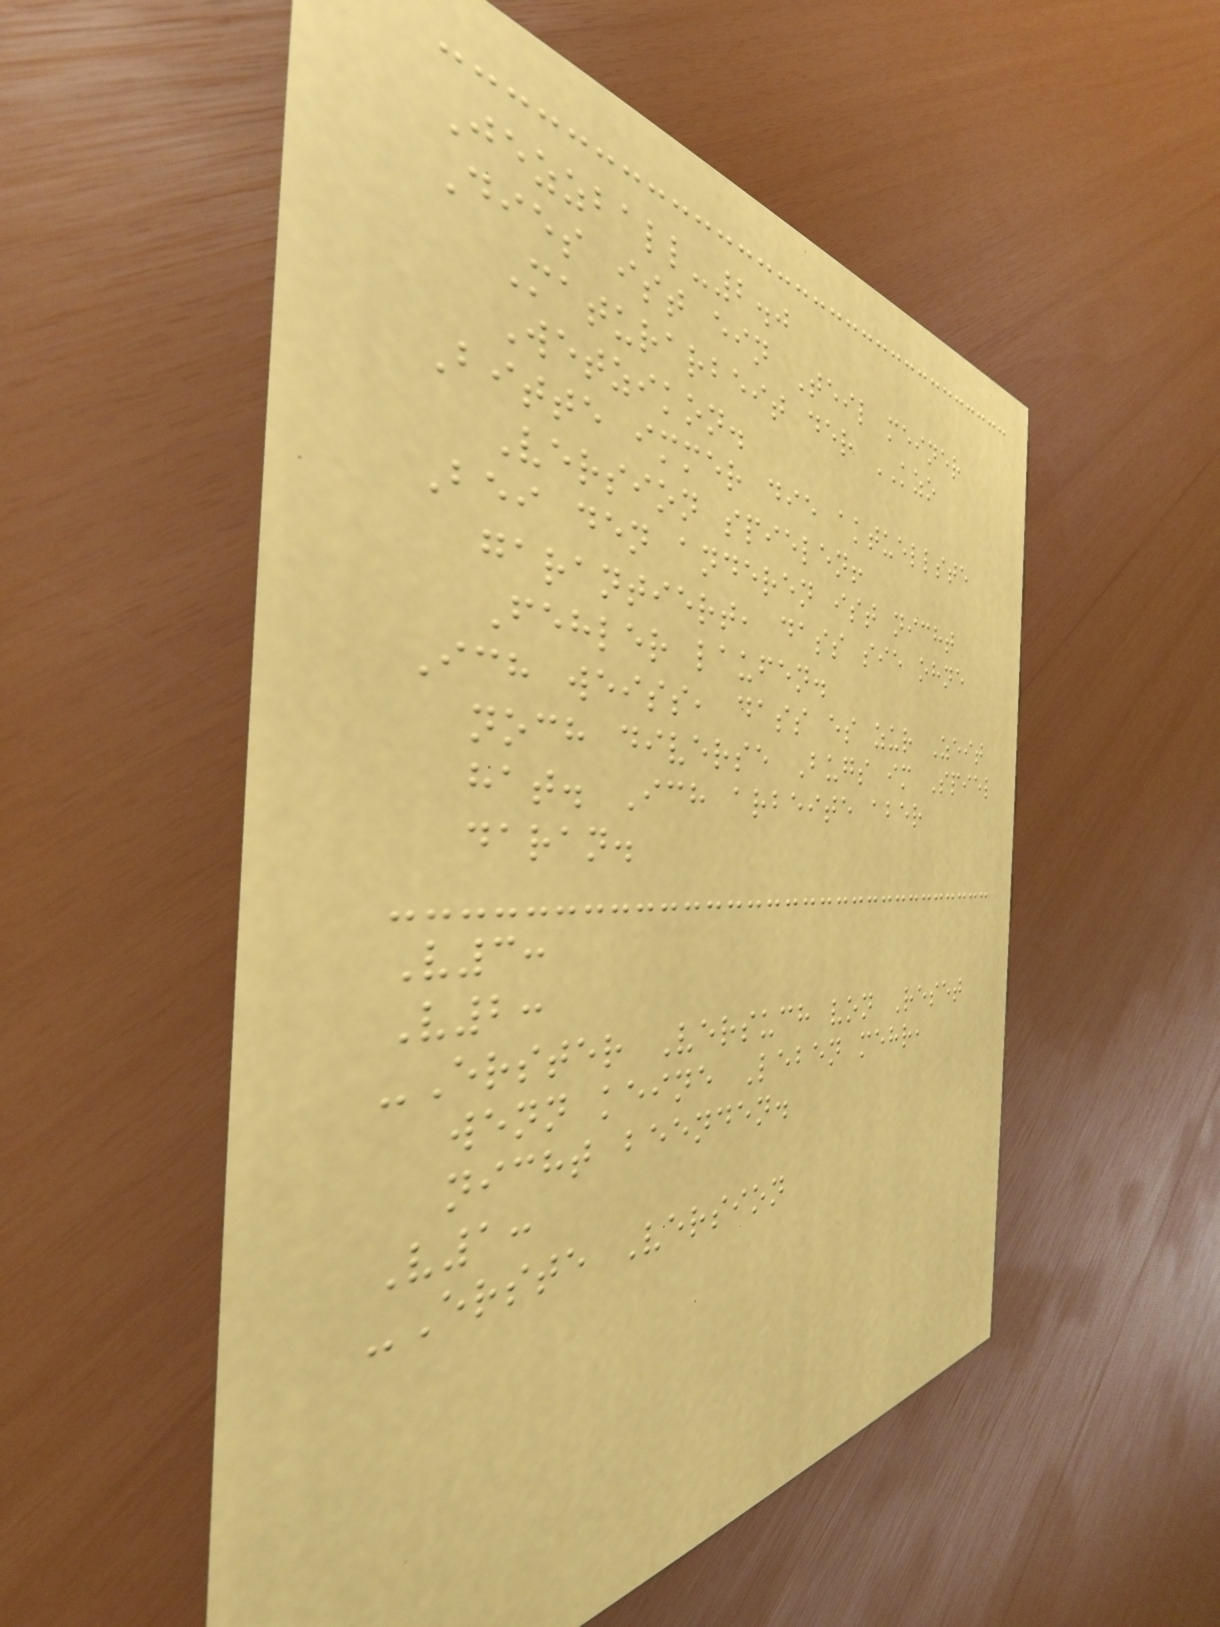Jezzball-2.0
Dies ist ein Teil meiner
Maturarbeit der KZO
Wetzikon.
Bitte immer die aktuellste
Version spielen!
Bei den anderen ist nicht
garantiert, dass sie ohne
Fehler laufen.
Ich weiss, dass es zur Zeit
noch diverse Bugs im Spiel
hat. Ich arbeite aber
daran.
V3:
V2:
-Erster Versuch von Reset
wenn keine Leben mehr,
nicht beenden.
V1:
-Erste Version
